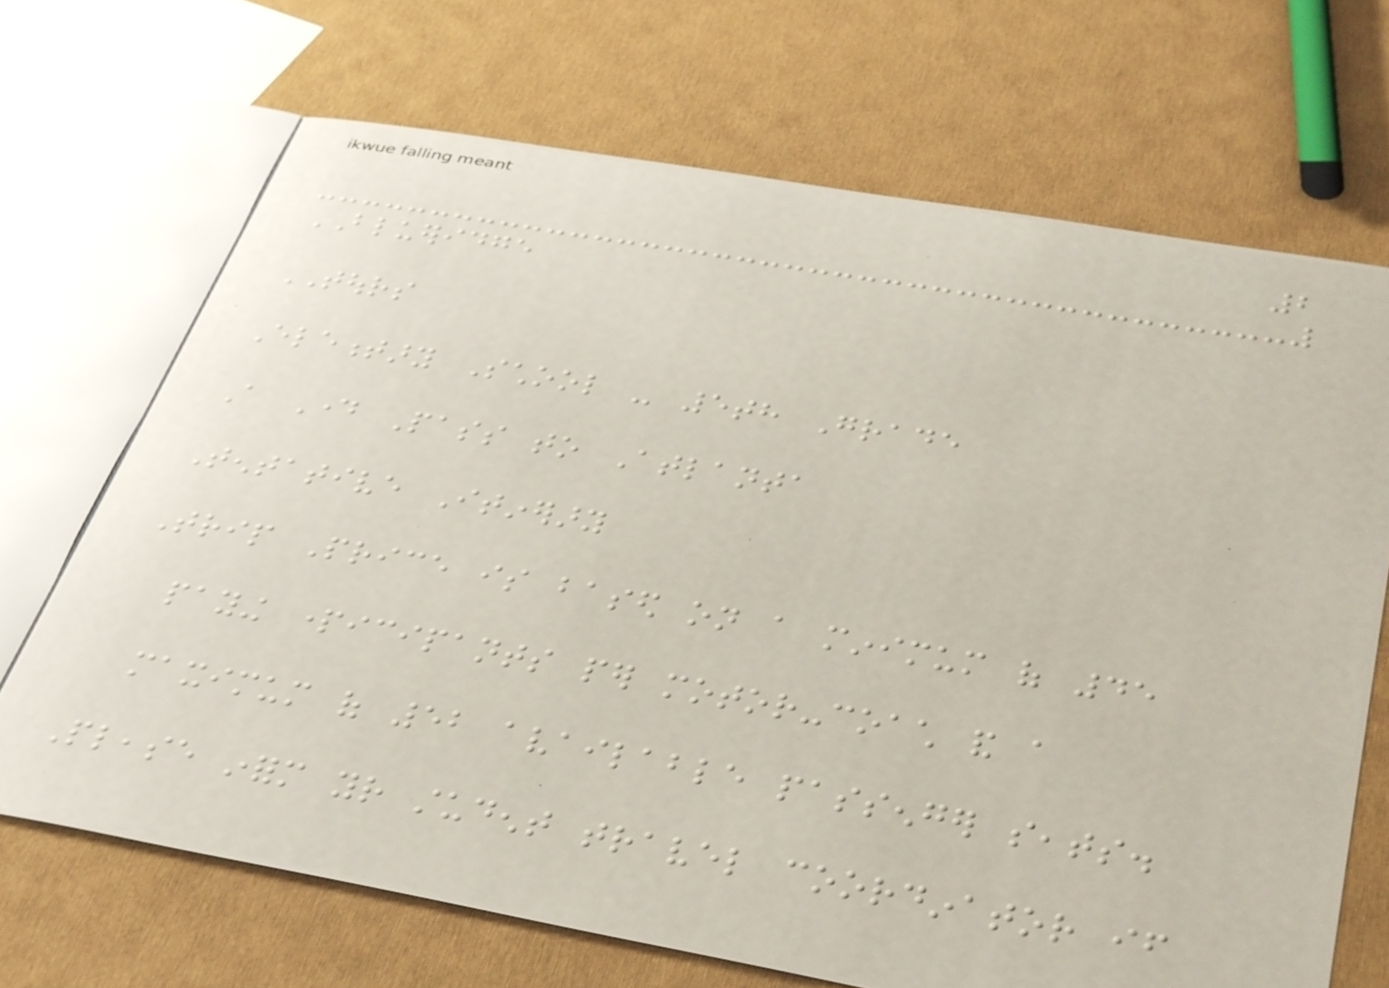2
BLUERIDGE
TOURS
Elementary School - 5th Grade
A Day Pass to Atlanta
Tentative Itinerary
Trip Price is based on a minimum of 45
paying participants per motor-coach and a
maximum of 52 available passenger seats.
Please inform your student travel coordinator if
